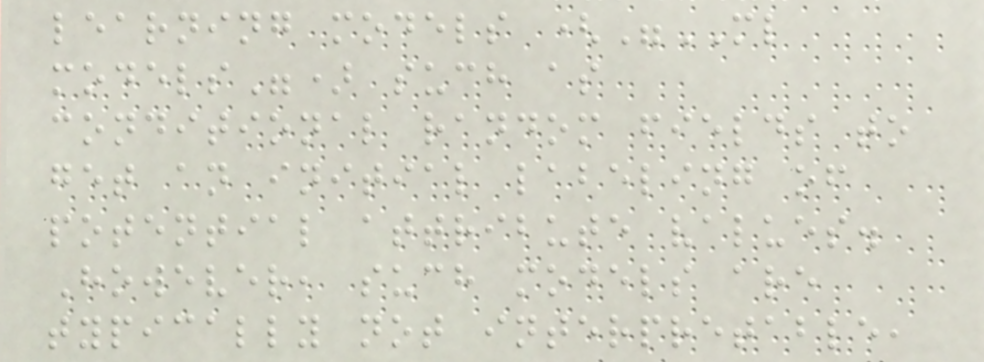learning models ("ML
models") such as
conditional random fields to
get an initial labeling of
potential attribute values.
However, such models are
typically not interpretable,
